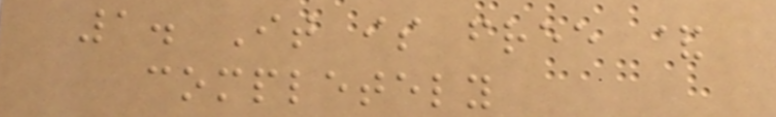1. It is free &
completely
